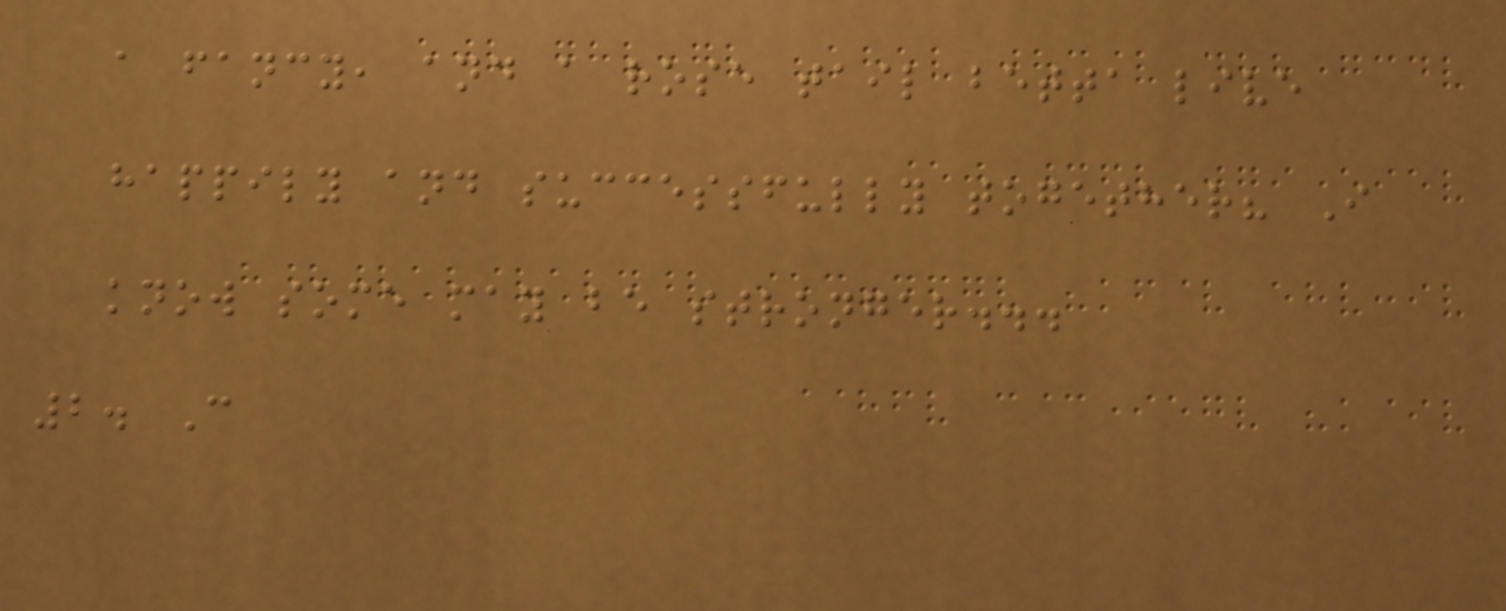a fancy, and a rose tail betta live
happily and successfully together? I
know some may be stronger...
2. C
